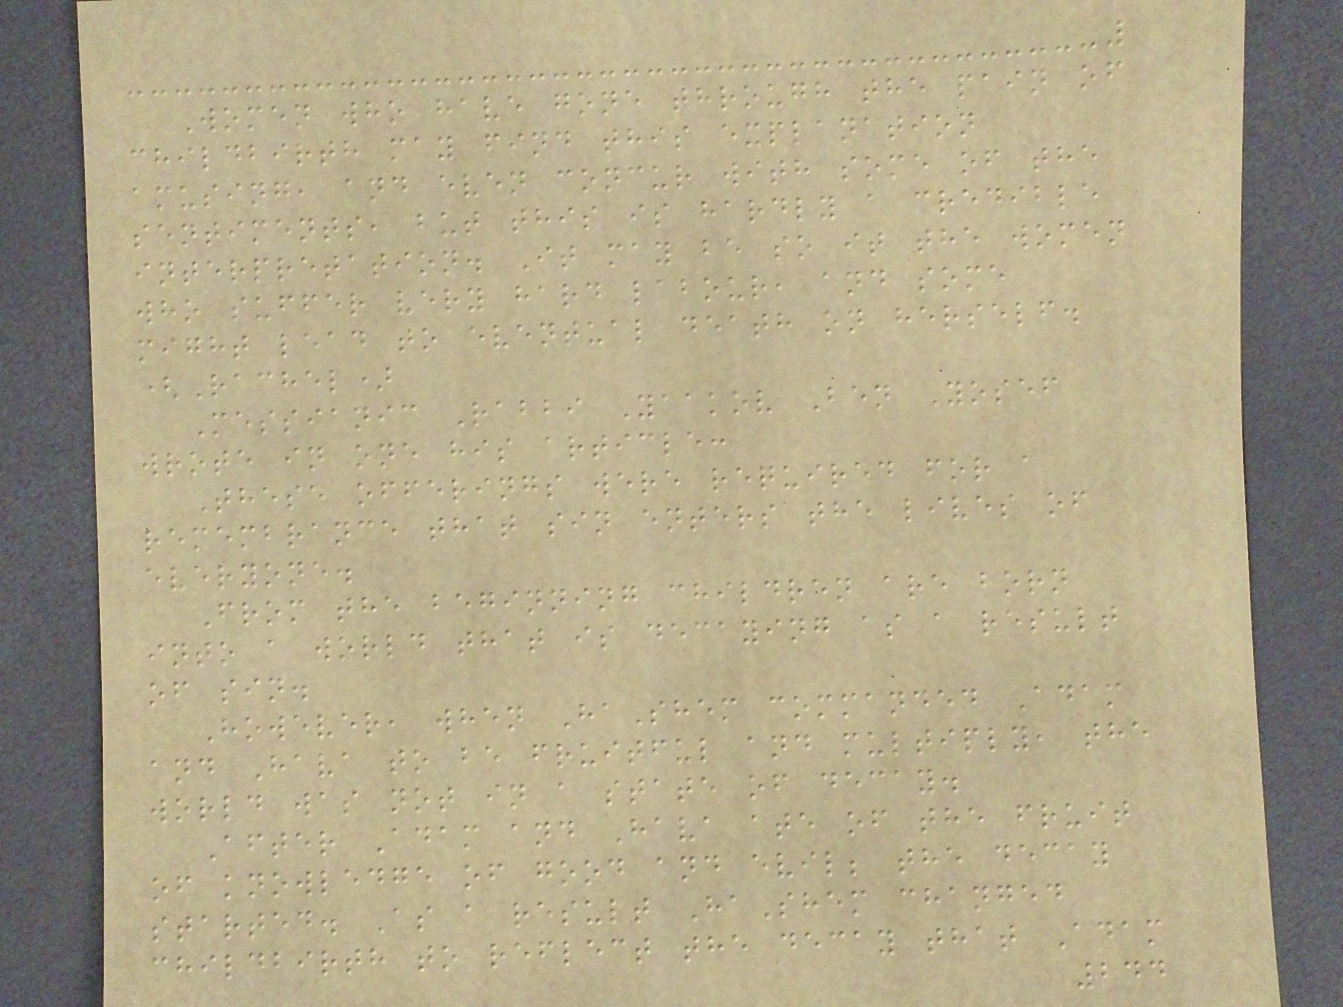Women who have gone through the pain of
childbirth may find this explanation
amusing, and even concur with some of the
sentiments, but this is hardly a credible
interpretation. It may be so it the women
who suffer very hard labour, and some
might lead to eventual death on herself.
(Rachel)
Messianic Rabbi Yaakov Ben Yosef
wrote in one his article:
These offerings were required for a
remembrance that sin enters the lives of
everyone.
From the beginning children are born
into a world that is decaying as a result
of sin.
However, when HaShem commanded Adam
and Hava to be fruitful and multiply, the
world was not in a state of decay.
After Adam and Hava ate of the fruit
of knowledge of good and evil; the decay
started. As a result HaShem changed
childbirth to reflect the decay that Adam
244
